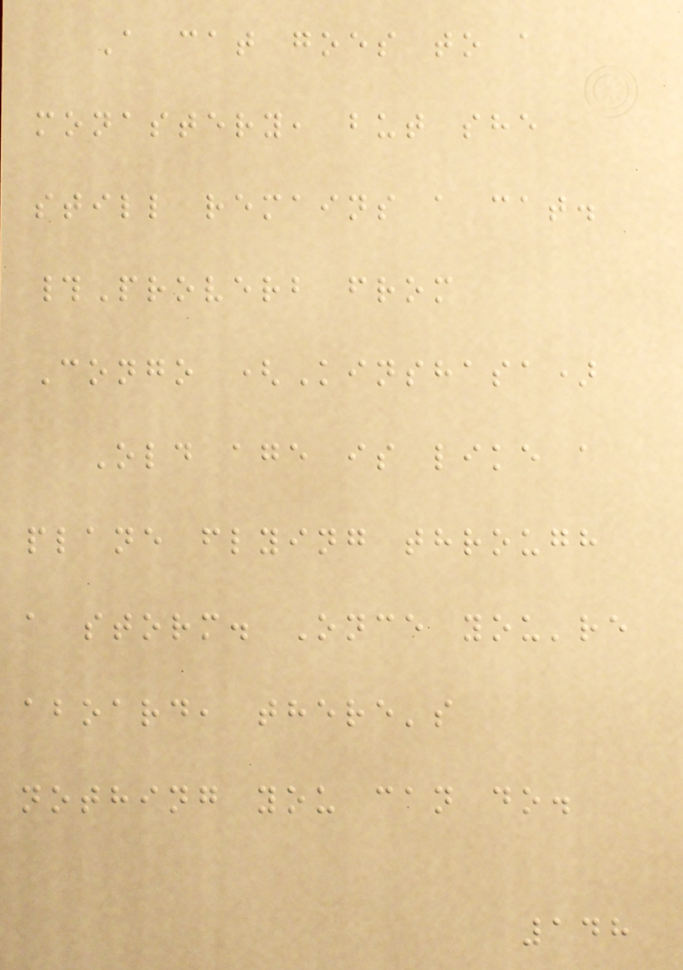A cat goes to a
monastery, but she
still remains a cat.
#Proverb from
Congo (Kinshasa)
Old age is like a
plane flying through
a storm. Once you're
aboard, there's
nothing you can do.
148
